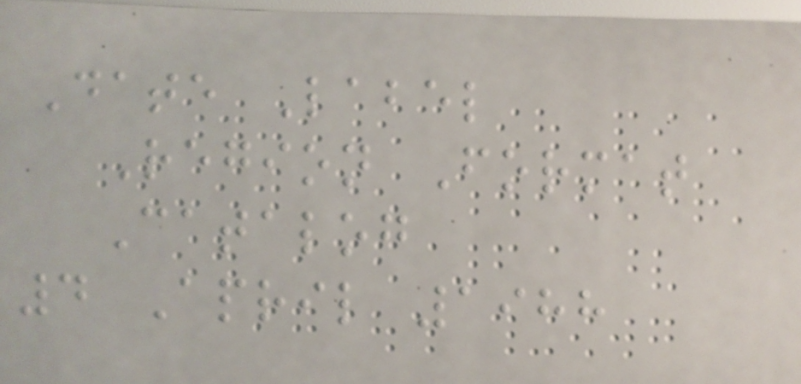Date Label
Region Format
Catalog
4 April 1988
